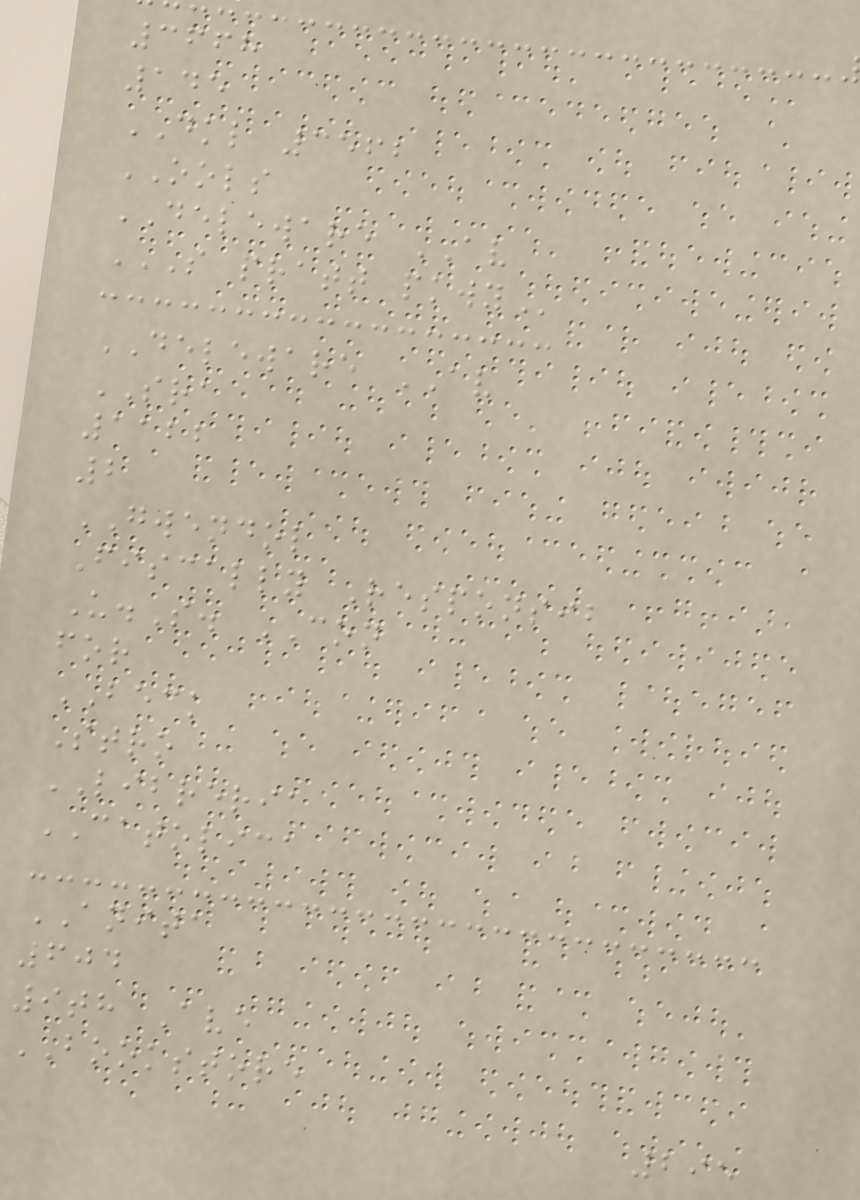3668
145
DKL 3562
OOLS
DELEWARE AV
S PRATT PKWY
DELEWARE AV
SRA
1122
2
GWENDOL
Fiscally Responsib
U.S. CON
for
BECK
Stro
LIBRERIA
CATOLICA
ANITA
604
9th Ave
BOOKSTORE
295
